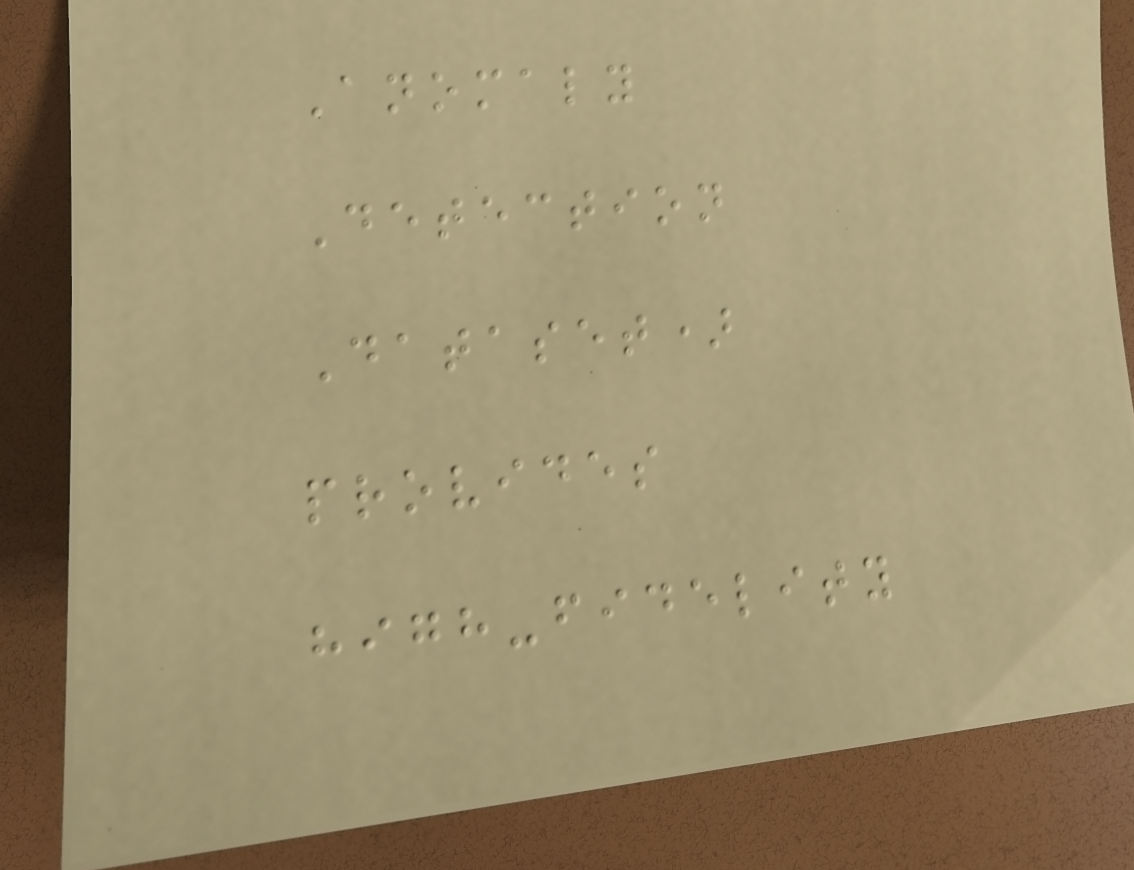Anomaly
Detection
Dataset)
provides
high-fidelity
